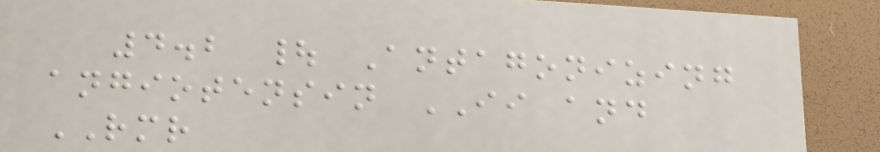4.2 | Antagonizing
angiotensin II and
RMR
